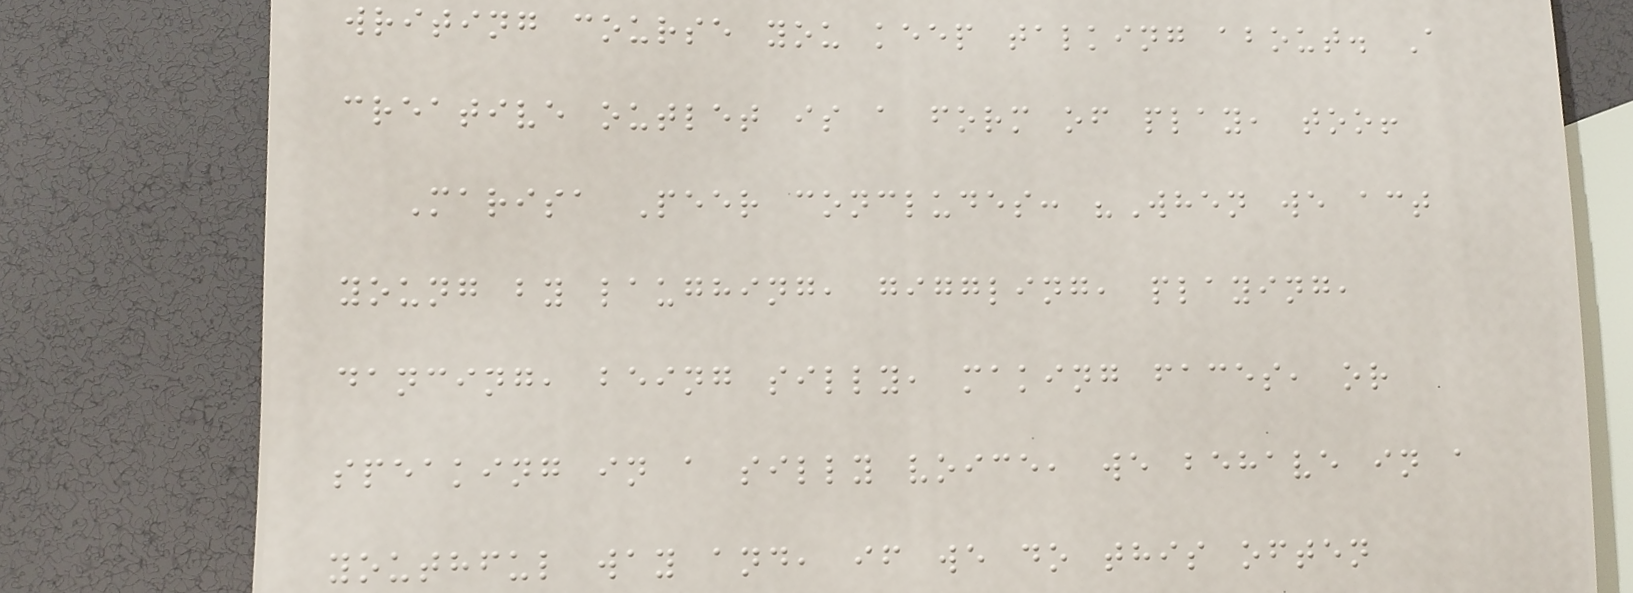writing course you keep talking about. A
creative outlet is a form of play, too!
Marisa Peer concludes: "When we act
young by laughing, giggling, playing,
dancing, being silly, making faces, or
speaking in a silly voice, we behave in a
youthful way and, if we do this often
